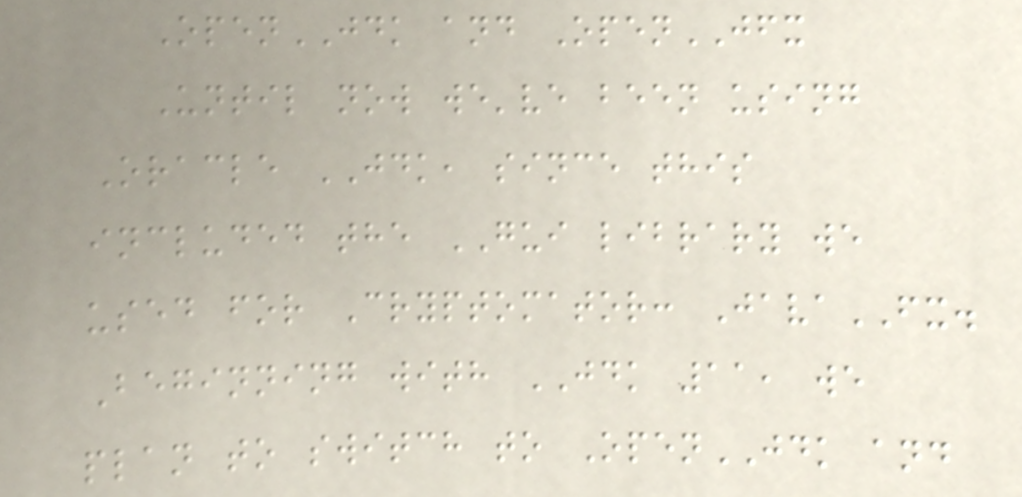OpenJDK and OpenJFX
Until now we've been using
Oracle JDK, since this
included the GUI library we
used for Cryptomator: JavaFX.
Beginning with JDK 11, we
plan to switch to OpenJDK and
